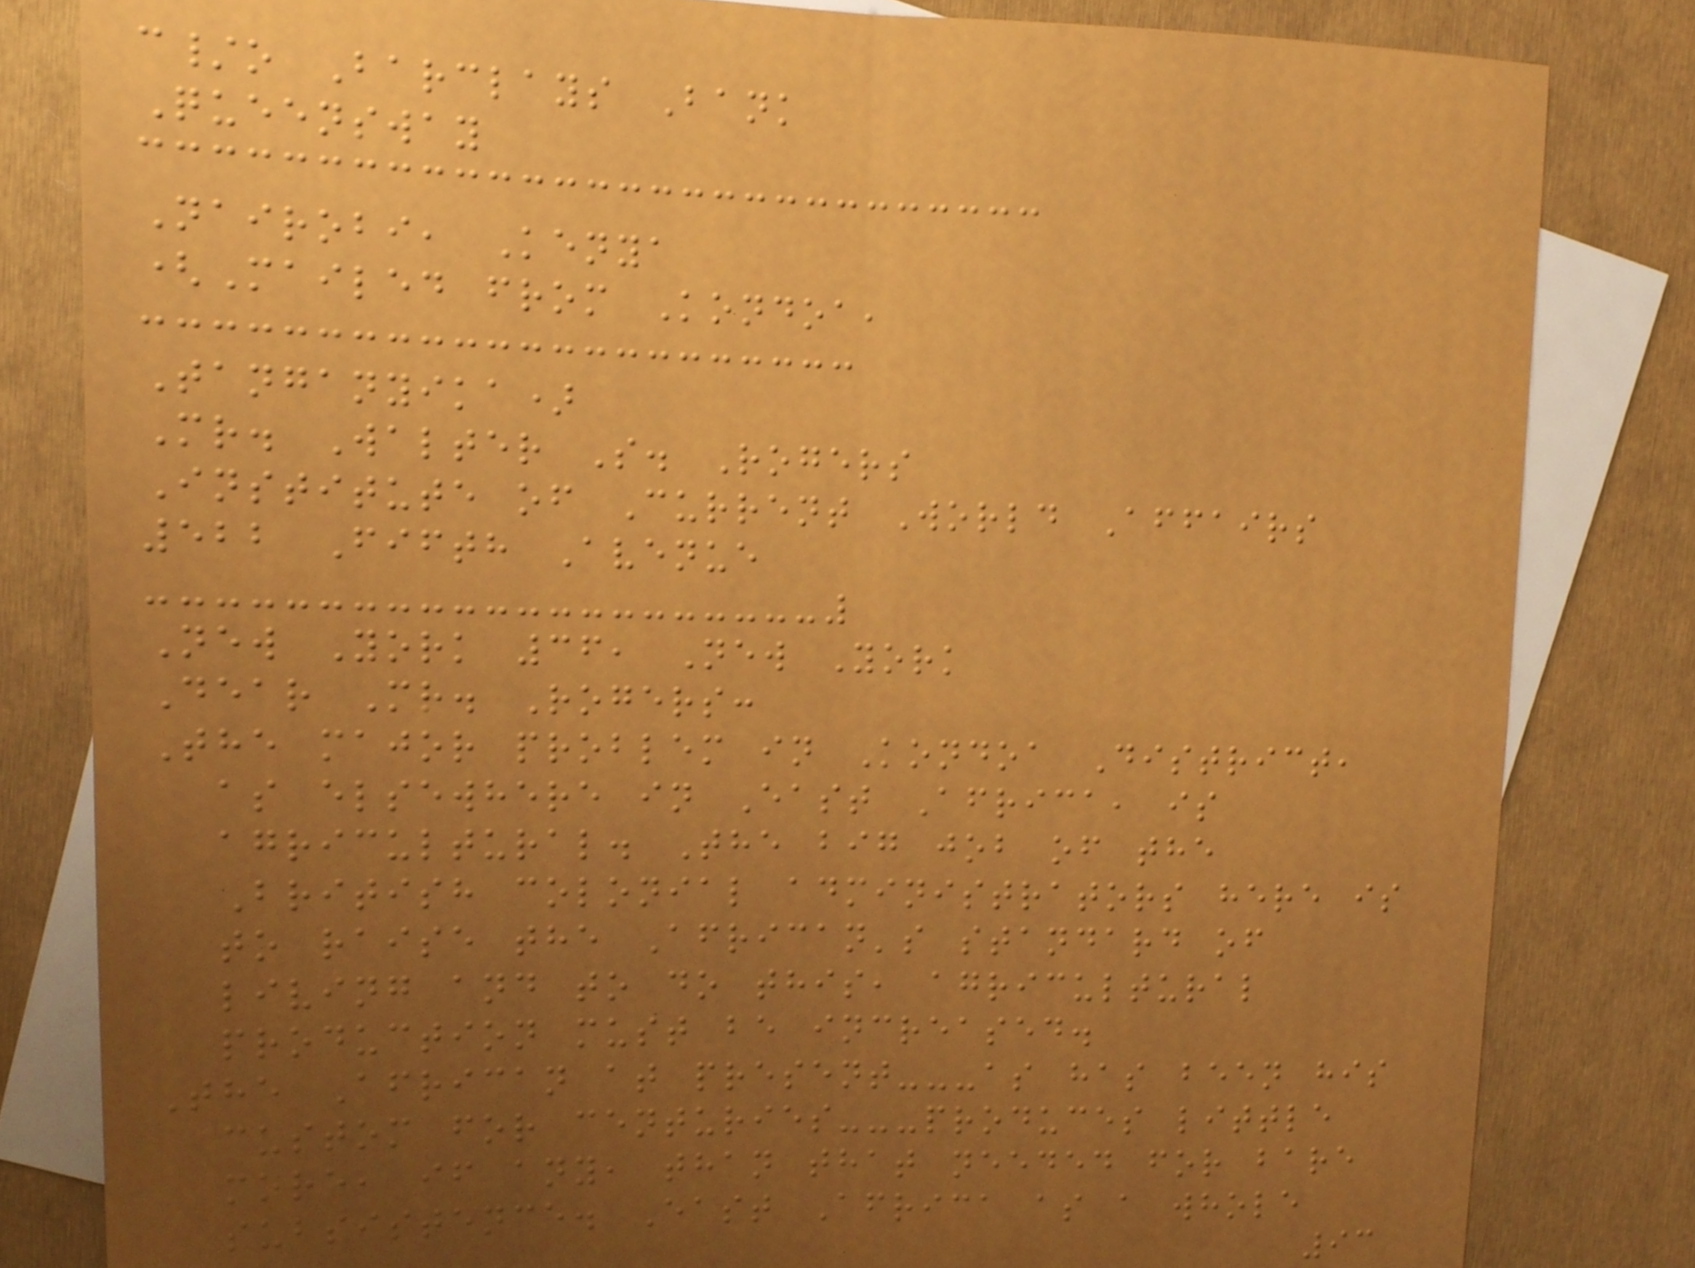c/o Barclays Bank
Queensway
Nairobi, Kenya
(Mailed from Kondoa,
Tanganyika)
Mr. Walter S. Rogers
Institute of Current World Affairs
522 Fifth Avenue
New York 36, New York
Dear Mr. Rogers:
The major problem in Kondoa District,
as elsewhere in East Africa, is
agricultural. The big job of the
British colonial administrators here is
to raise the African's standard of
living and to do this, agricultural
production must be increased.
The African at present---as has been his
custom for centuries---produces little
more, if any, than that needed for bare
subsistence. East Africa as a whole
93
